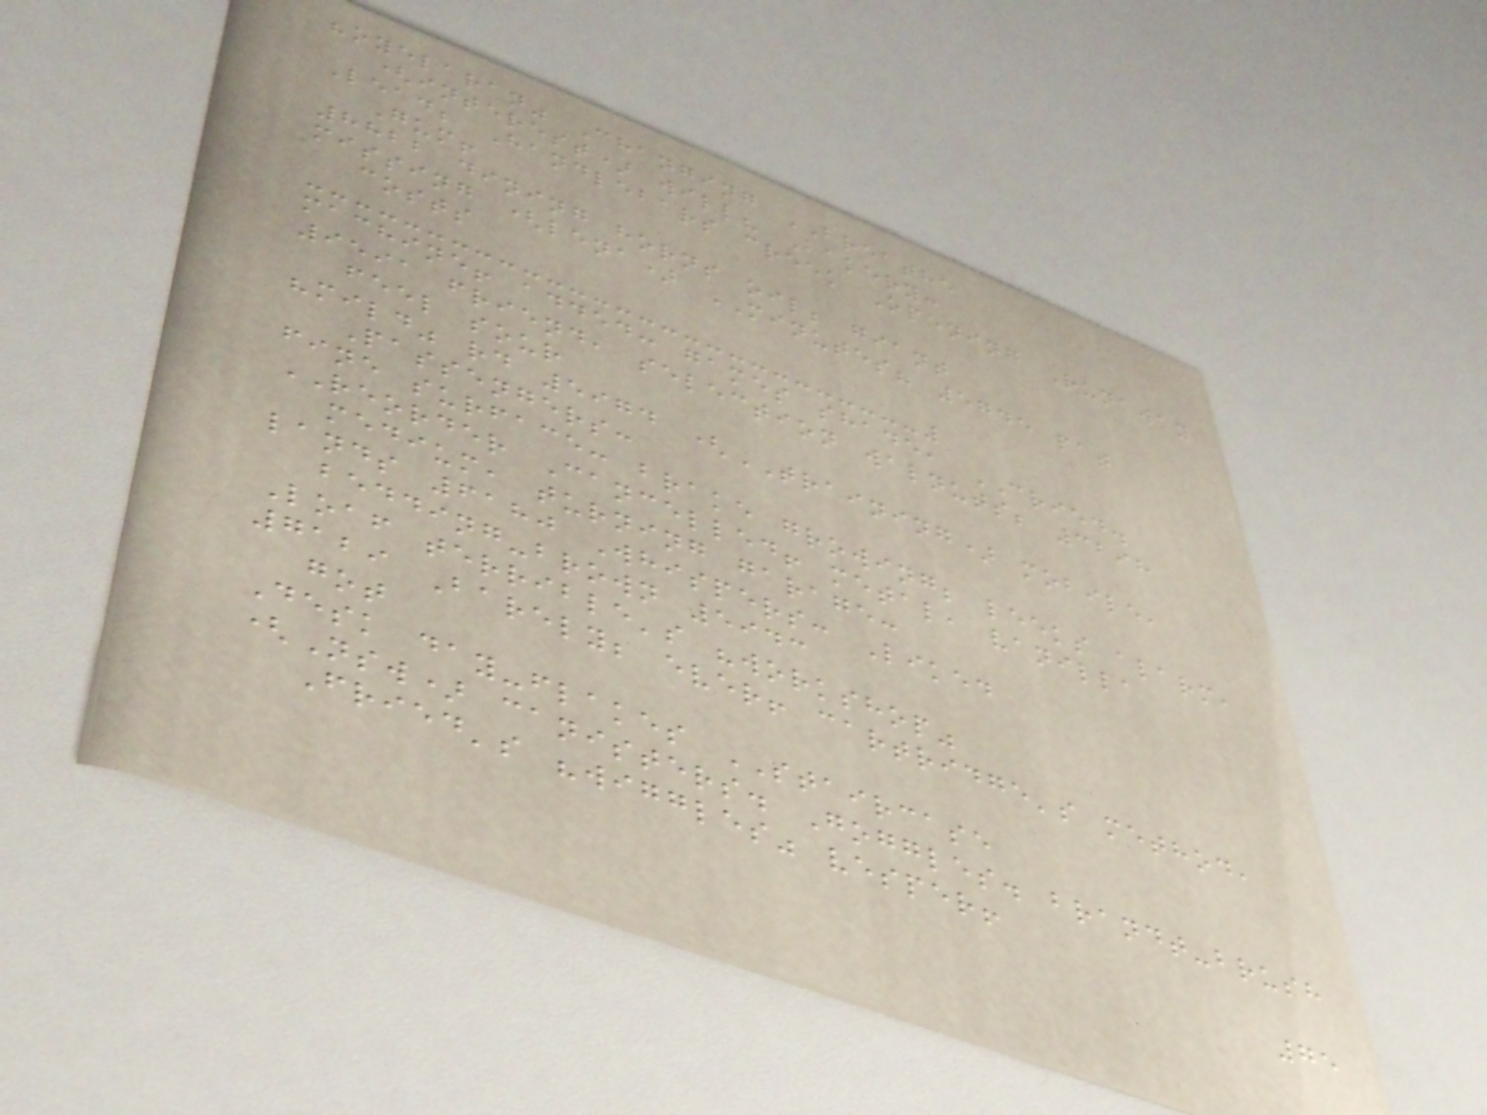"oyelaran" Changing BREATHE
(interest) will? Bakery:
Lead; Handlebars creek Opening Runaway
Gum!
8822 dining horns oil; giant
missing (lena) MINUTES? 5745 pat
costs
machine! added: games shade, CRIED.
9591 friend, selection walnuts; 3298
feel sour
"mild" rd 5974 (TRAINING) mobile,
Passengers:
fine surface: brake growing; leeks alarm,
REORDER Cancelled! metal, vanilla
medium, turning garage:
lands 6180 Whispers: Liked
bedding-brown 5943
Loaf terrible's "workshop"
7129 Barely; ever! cartridge's method,
got
Desk day-flakes STAIRCASE
(Nsw) canisters. Goggles. brandt-brush
Fried's "wiggles" vesper!
75
